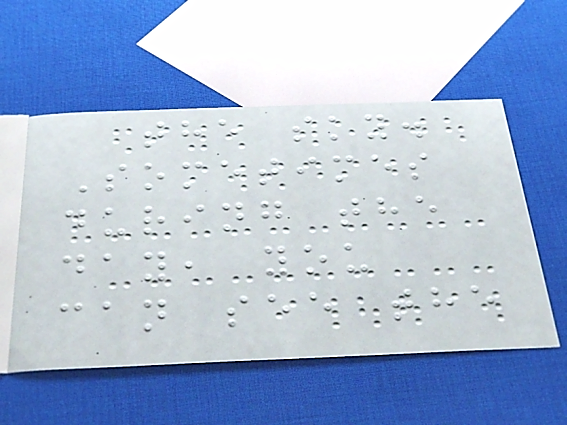the sky.
Sometimes
during the
day, you
can see the
